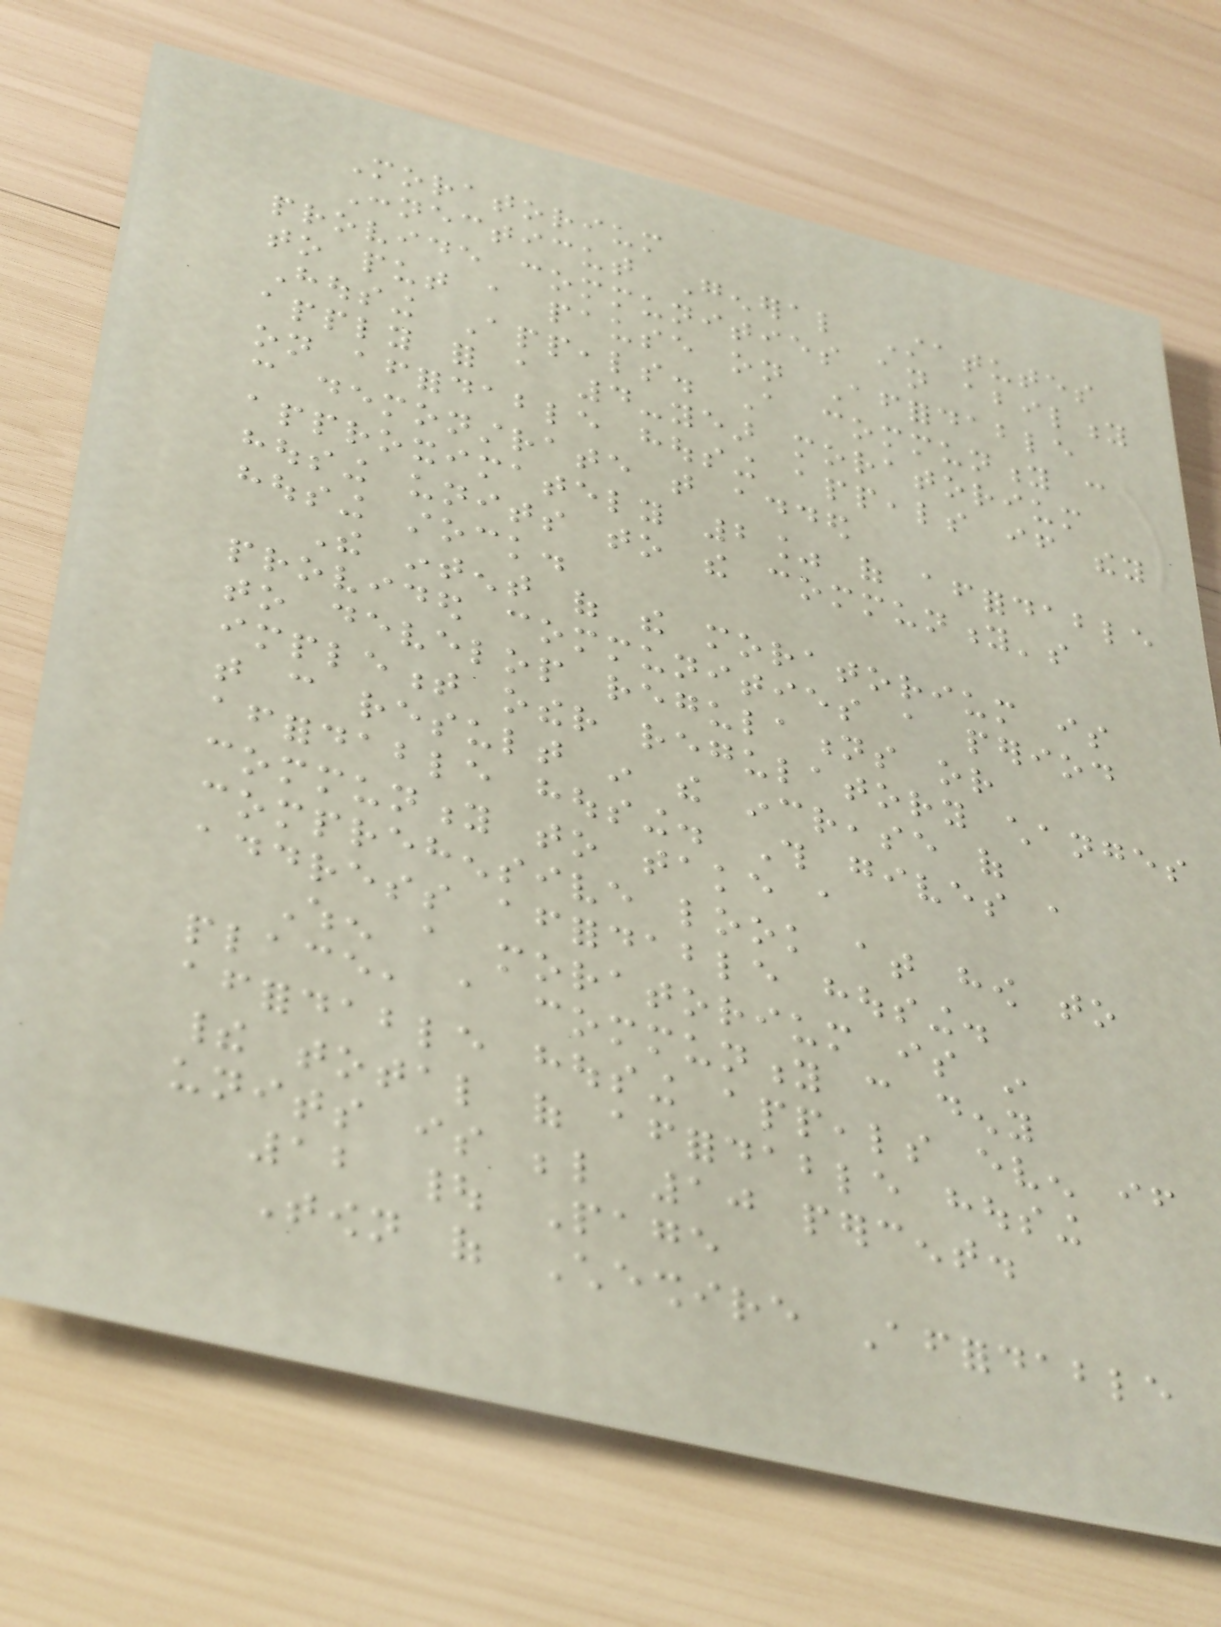Moratorium
Connecticut General Statutes
provide communities an ability
to put a pause on Affordable
Housing Appeals. A community can
apply for a 4-year moratorium
on affordable housing appeals if they
can demonstrate that added
approximately 2% of affordable
housing units to the community's
housing stock.
The intent of the moratorium is
provided communities a period
to develop regulations or
implement other regulatory changes
that can result in the increase of
affordable housing. This gives a
community to take a
comprehensive look at how to
address affordable housing.
When a moratorium is in
place, a community can deny
affordable housing appeals even if
their total of affordable housing
units is below 10 percent.
12 | Page
Town of Cheshire Affordable
